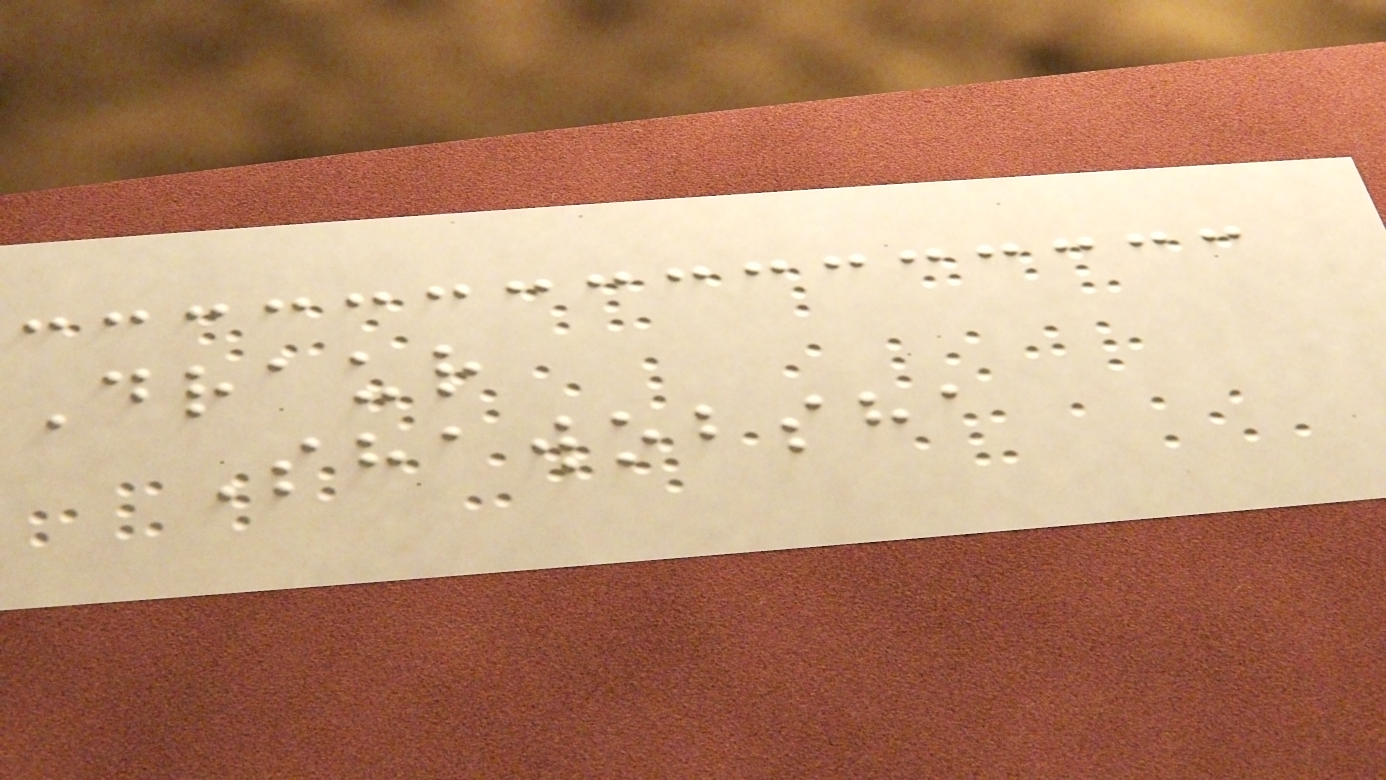Draur
Shawobsha
